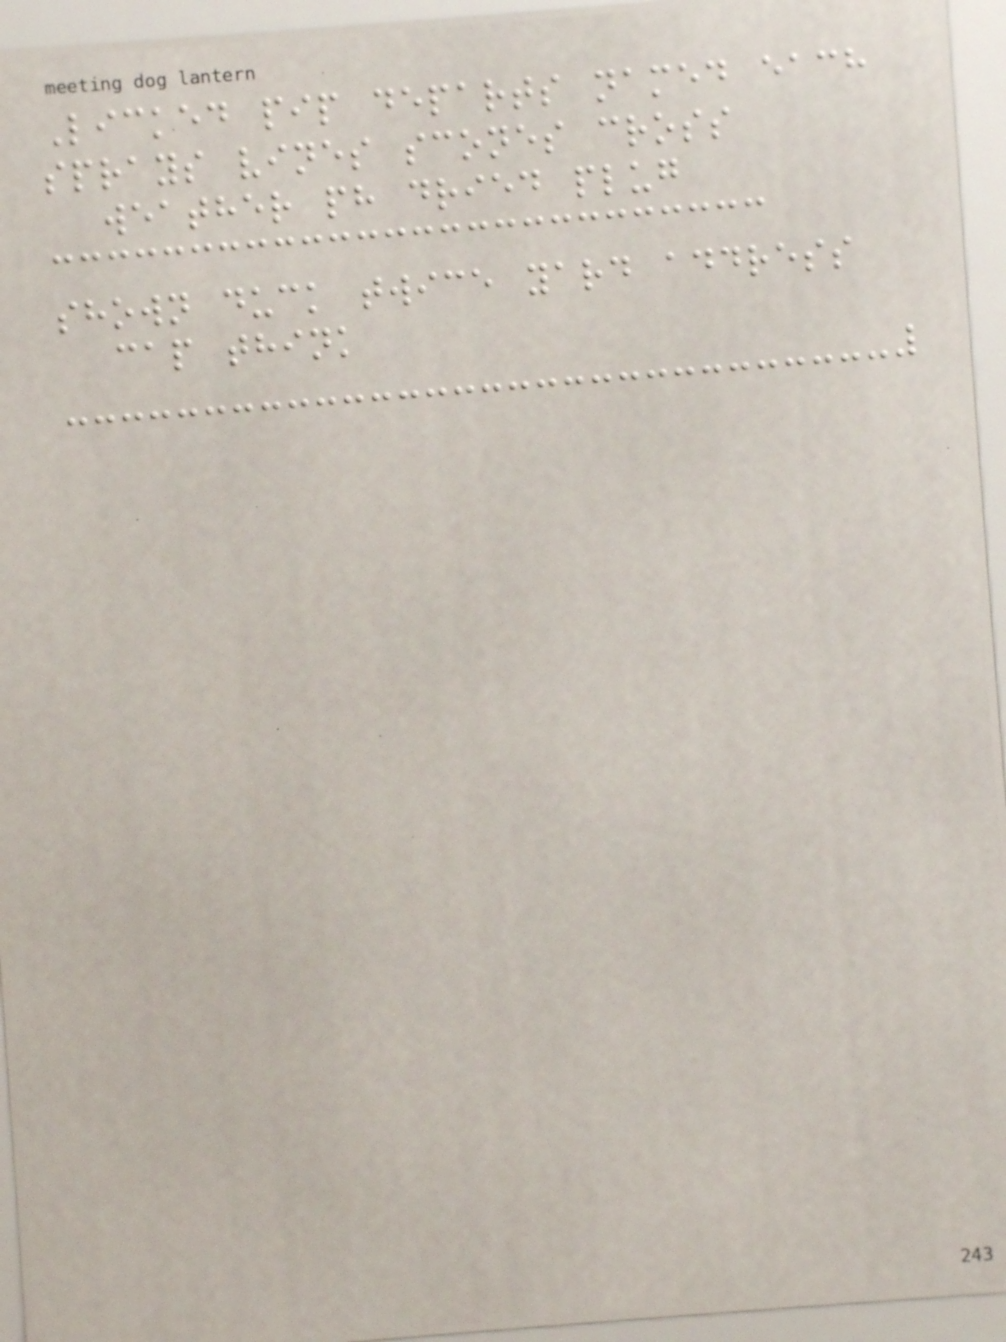Licked pip departs named each
sprays vines scones cross
weather ph dried plug
shown duck twice yard address
cap think
